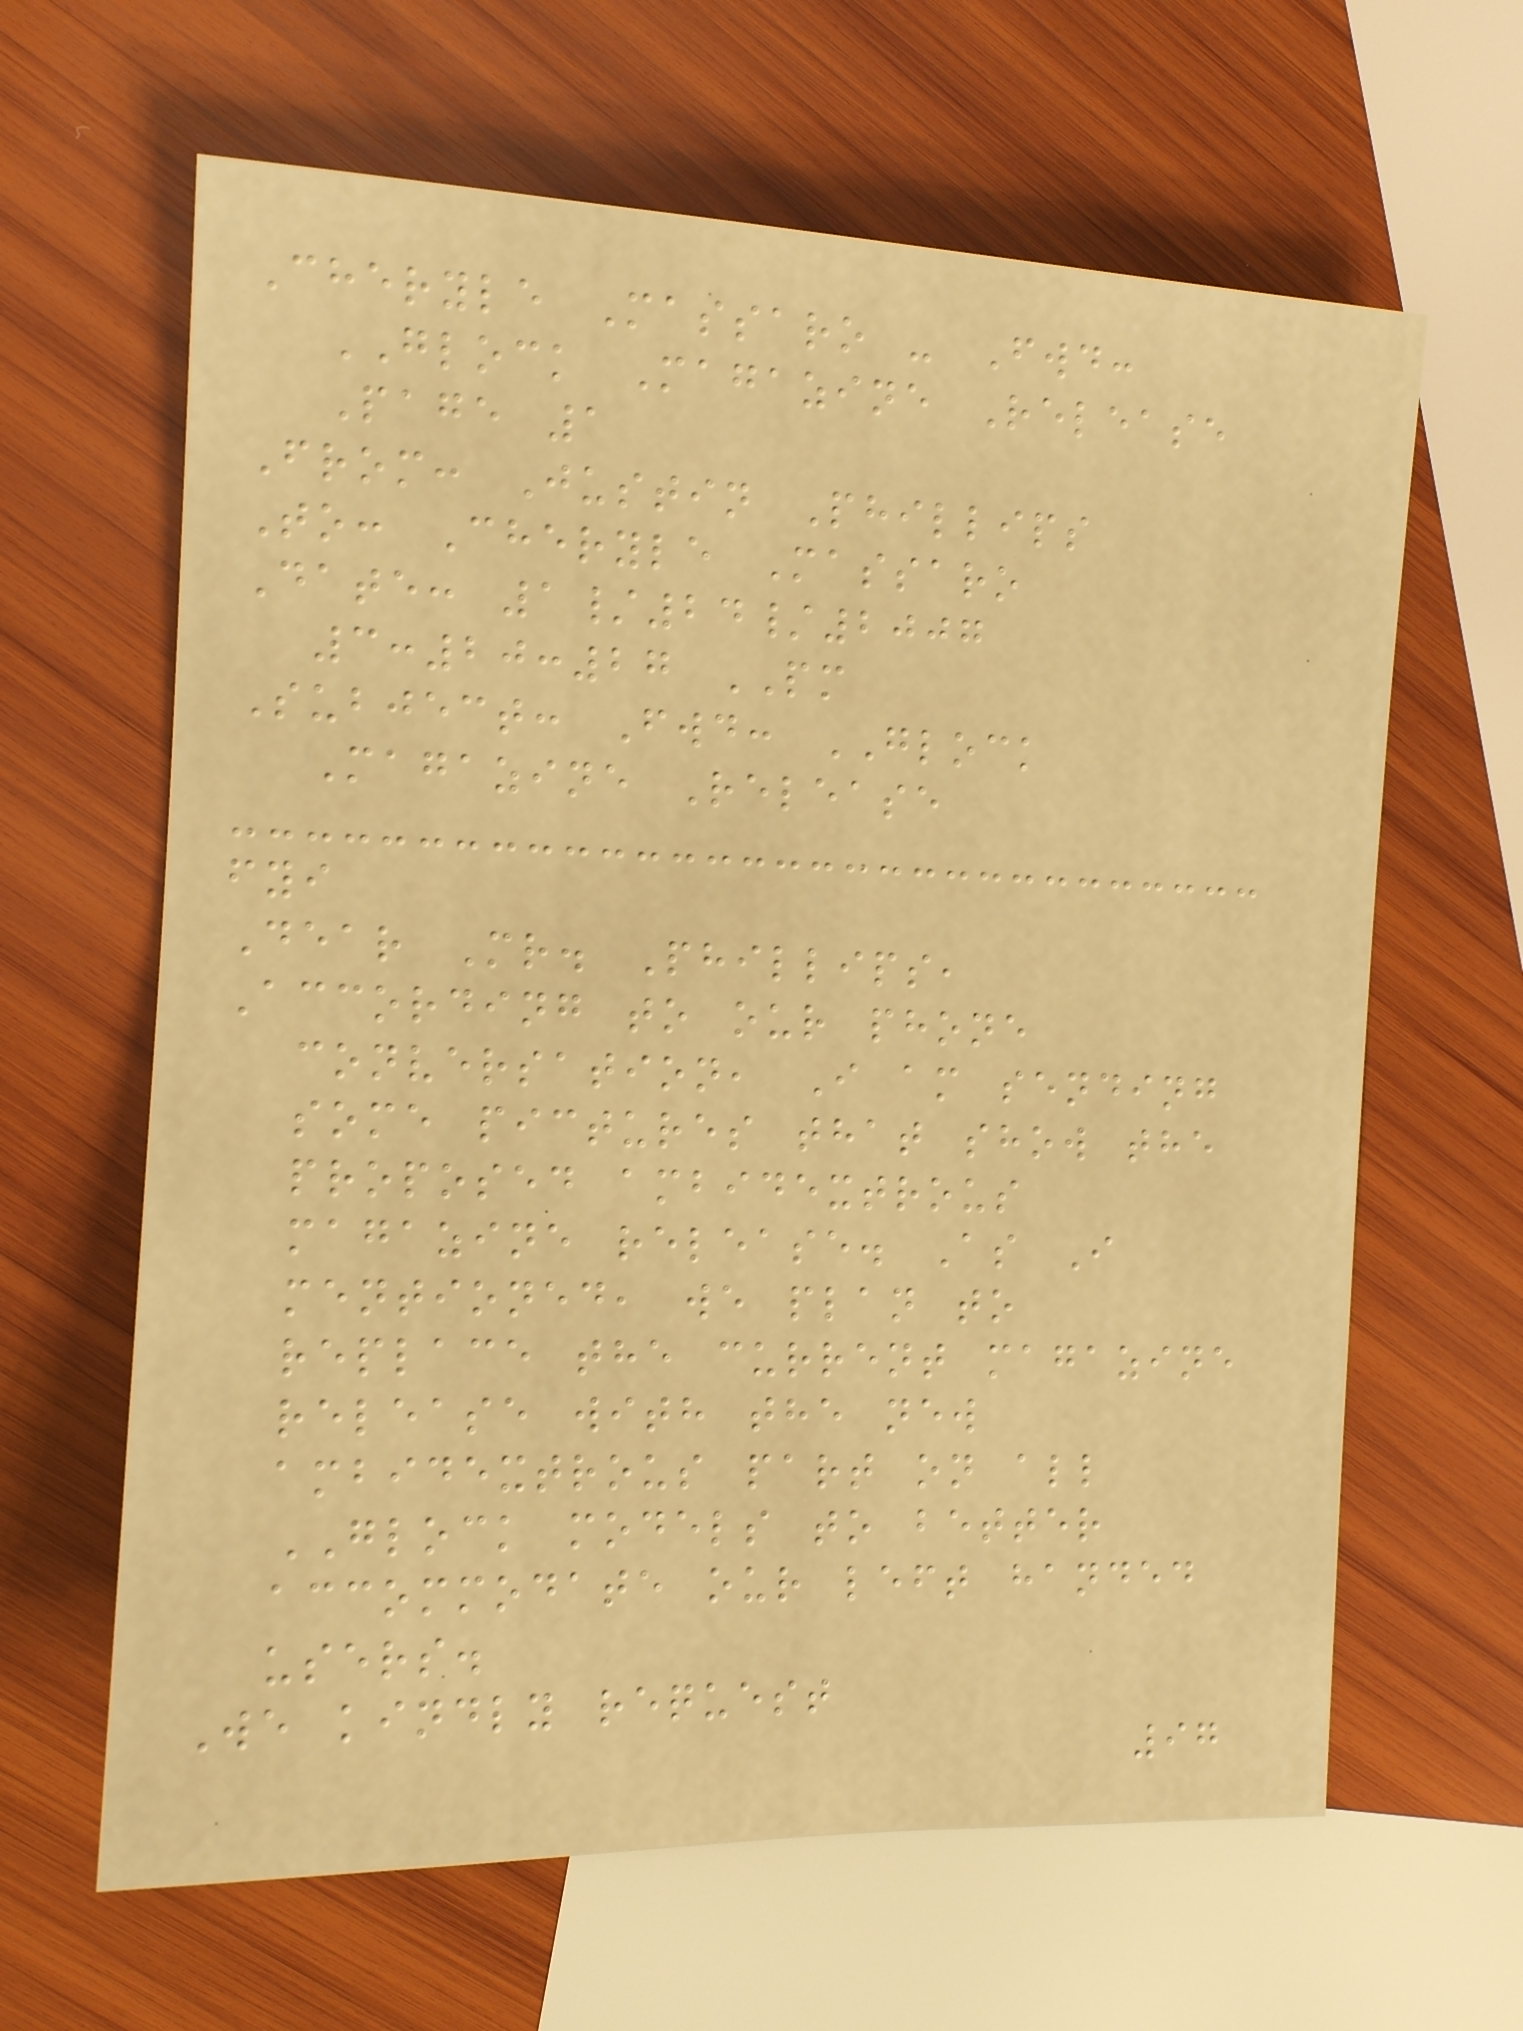Cheryle Massaro - Fwd:
GLOCK Magazine Release
Page 1
From: Justin Phillips
To: Cheryle Massaro
Date: 1/24/2007
3:20:27 PM
Subject: Fwd: GLOCK
Magazine Release
fyi
Dear Mr. Phillips,
According to our phone
conversation, I am sending
some pictures that show the
proposed ambidextrous
magazine release. As I
mentioned, we plan to
replace the current magazine
release with the new
ambidextrous part on all
GLOCK models to better
accommodate our left handed
users.
We kindly request
97
